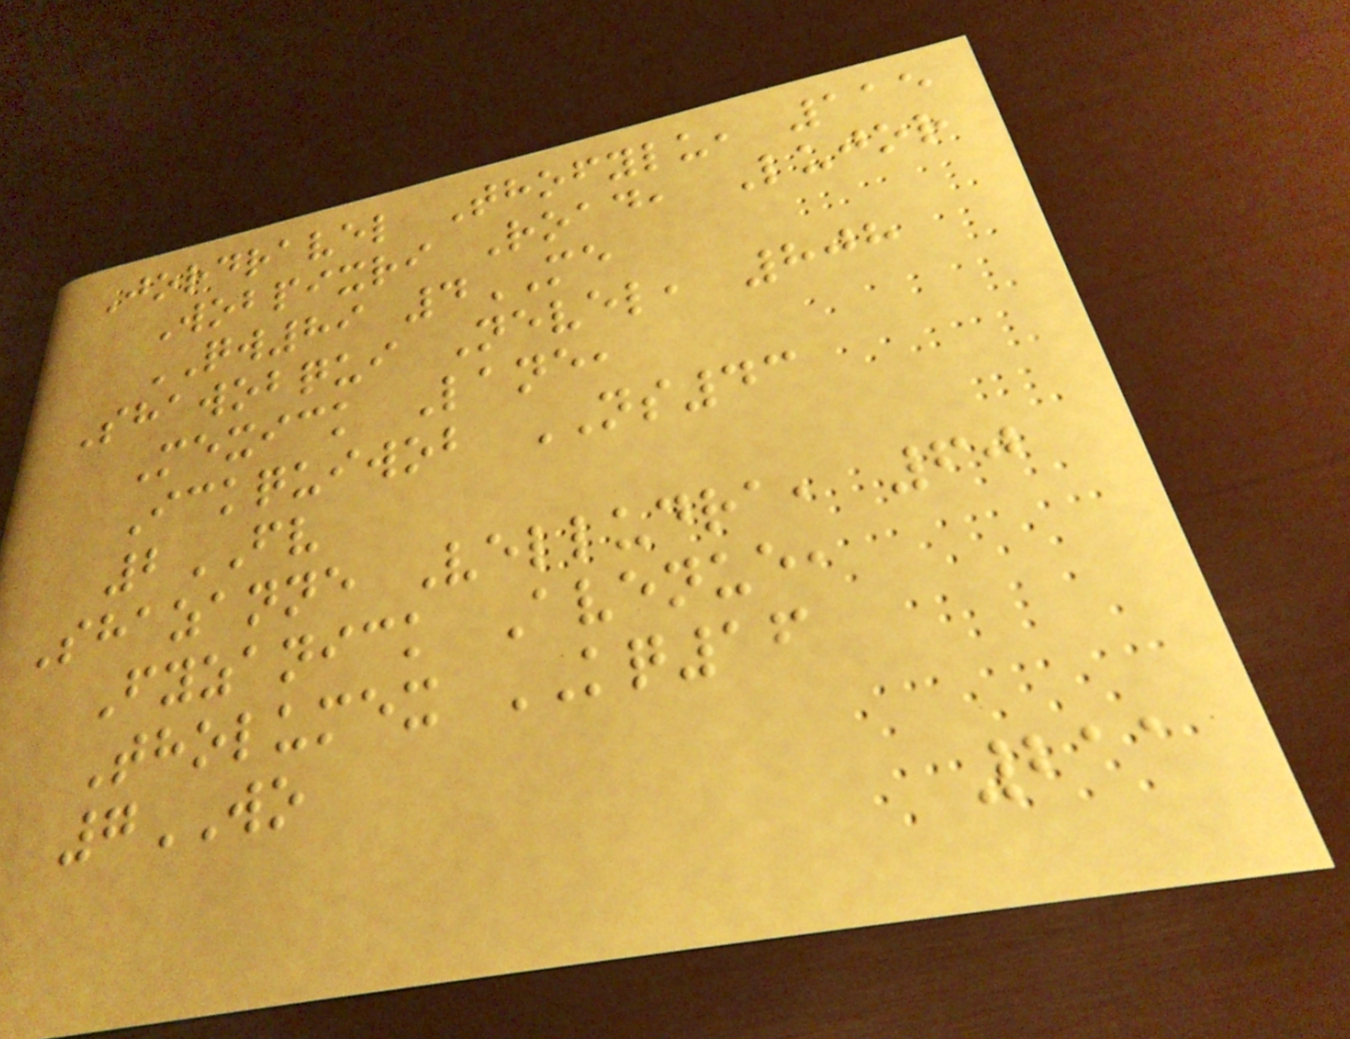Jordravel Thofylu, 115
Wobpixri Road, Lujor
QW89 4ME
Shawobqui Nevel, 808
Mexick Lane,
Ickquiwob NS43
2FV
Shazanne Velludra, 60
Fyzanick Avenue,
Tholumex KQ16
7WO
211
